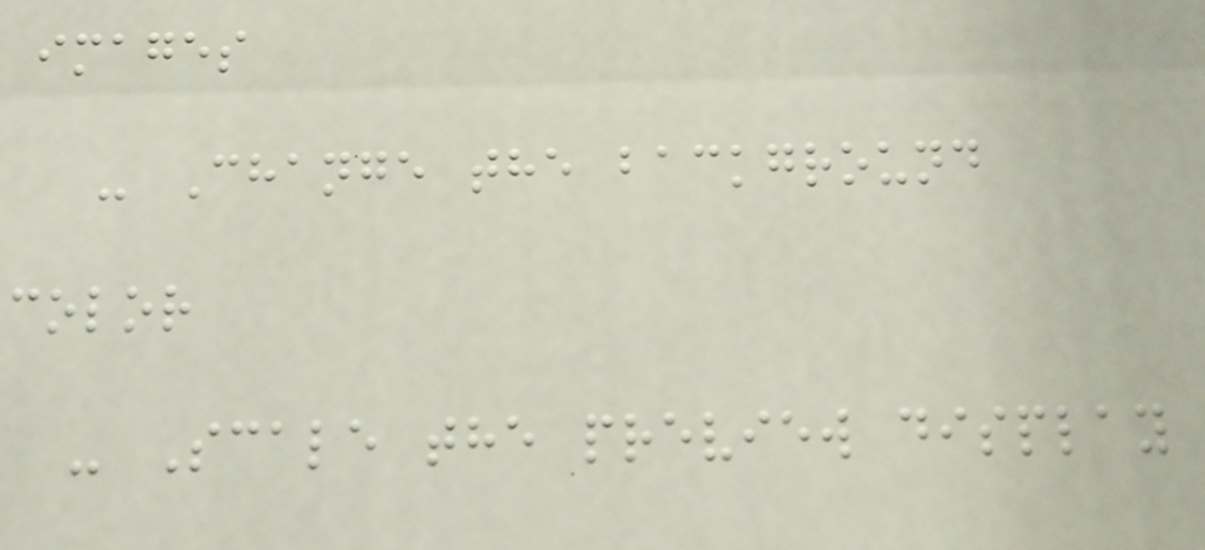images
- Change the background
color
- Scale the preview display
